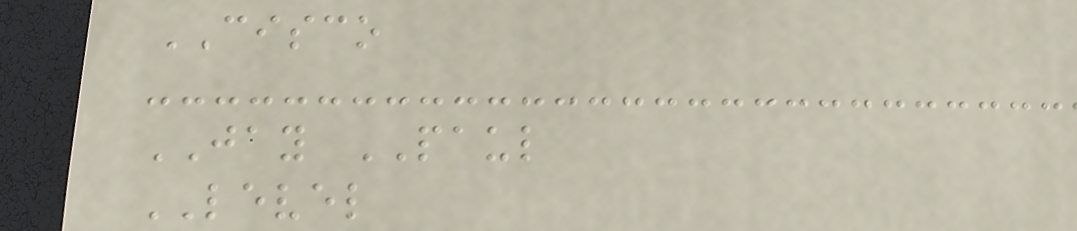CISCO
JAY PAUL
LEVEL
